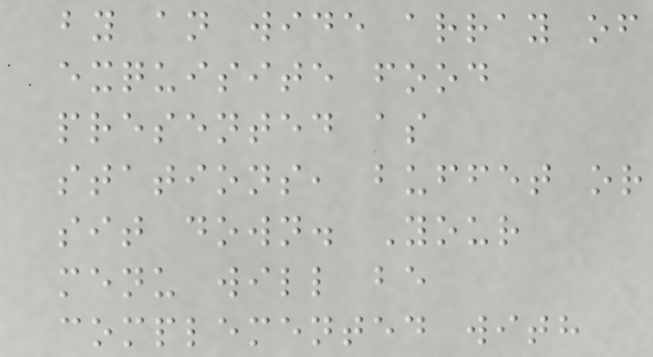by an wide array of
exquisite food
presented as
stations, buffet or
sit down. Your
menu will be
complemented with
